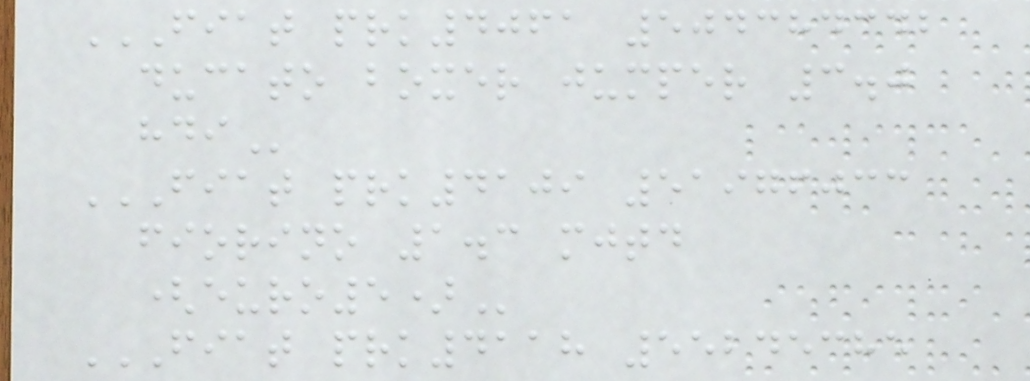FIAT PRK4061 504384342
DUCATO BOXER JUMPER 3.0
HDI
FIAT PRK4109 51976033
FIORINO 1.3 MJTD
(EURO5)
FIAT PRK4118 55245385
